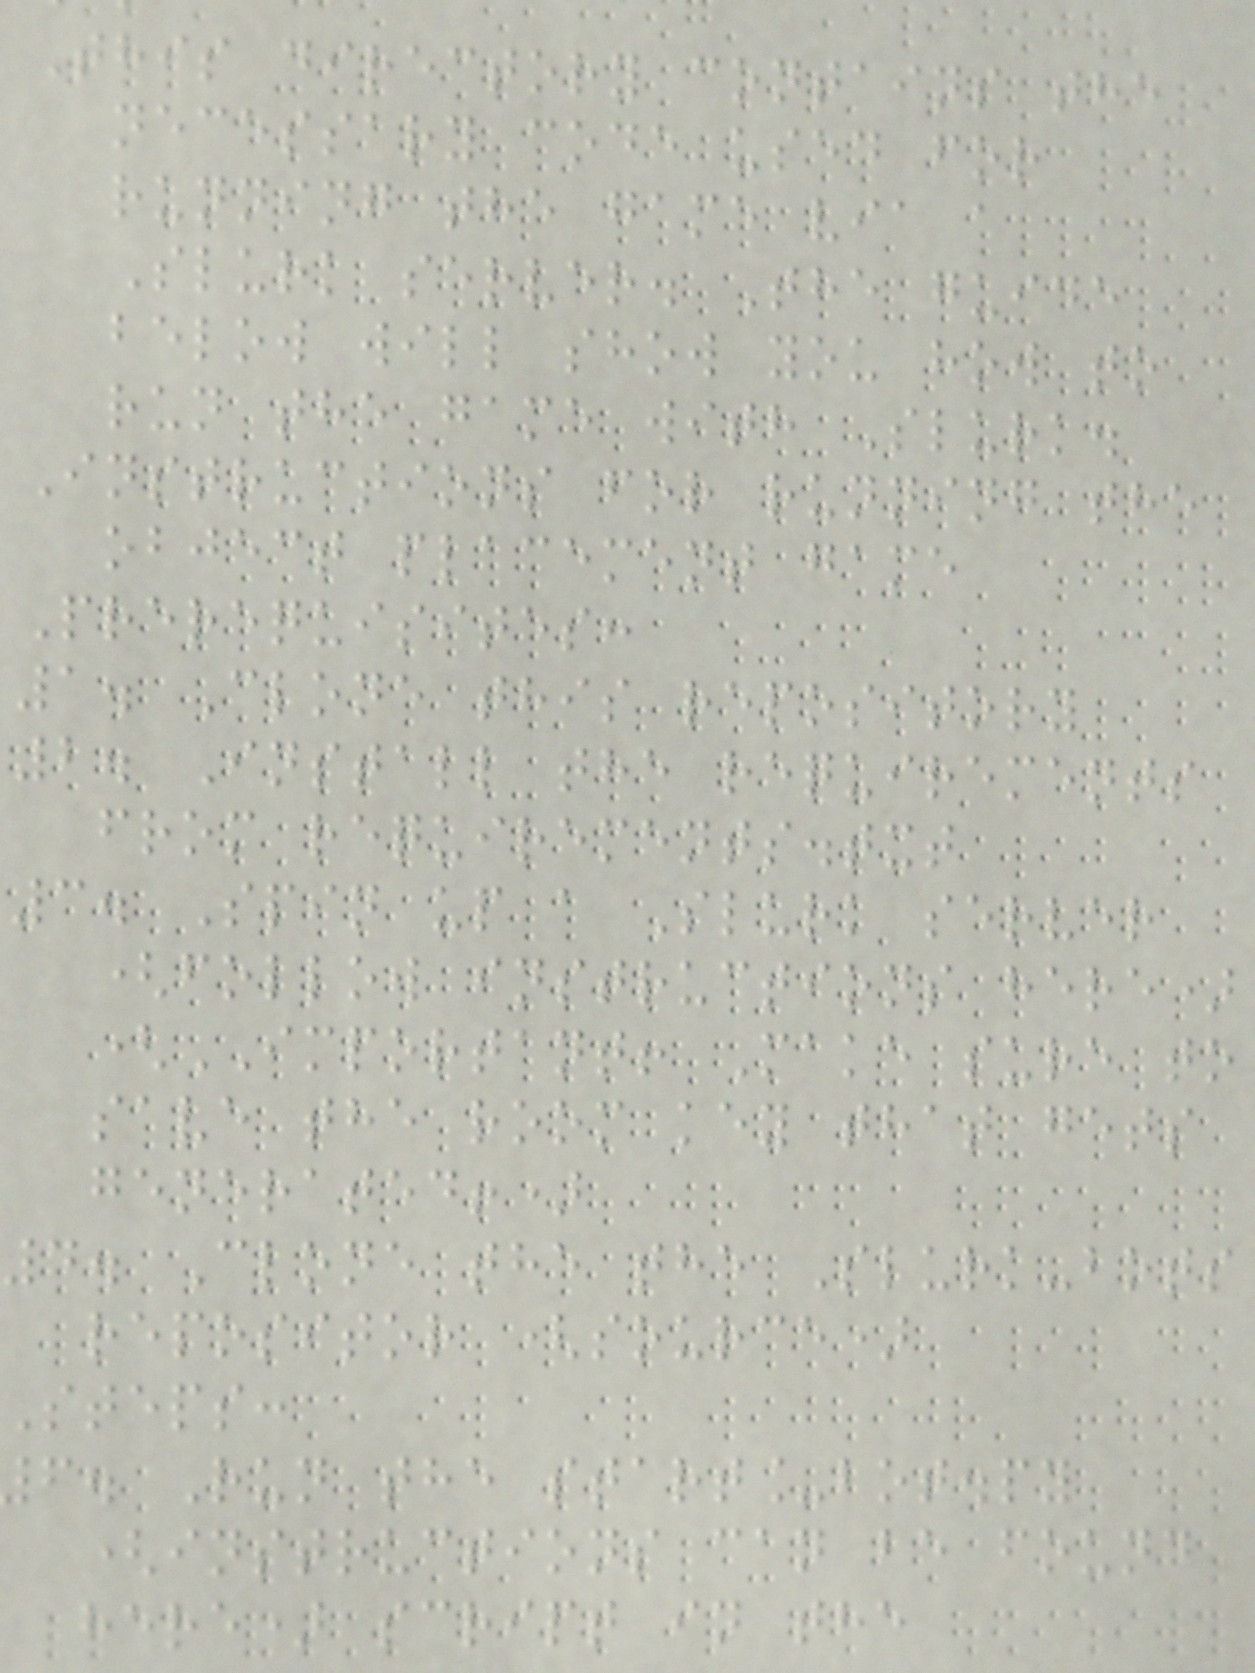This directory contains the
necessary code used for
running the game via a
Slurk server. The guide
below will show you how to
run the game with Slurk.
Instructions for running the
object placement game
Prerequisites:
1. Clone this repository
2. Install the requirements
from requirements.txt
3. Spin up a Slurk server
(follow instructions here)
(IMPORTANT! Make sure to
save the room key that gets
generated!)
4. Clone the the Slurk-bots
repositor (source)
steps:
f. Run the start_bot.py
(instructions can be found
here) script in the
